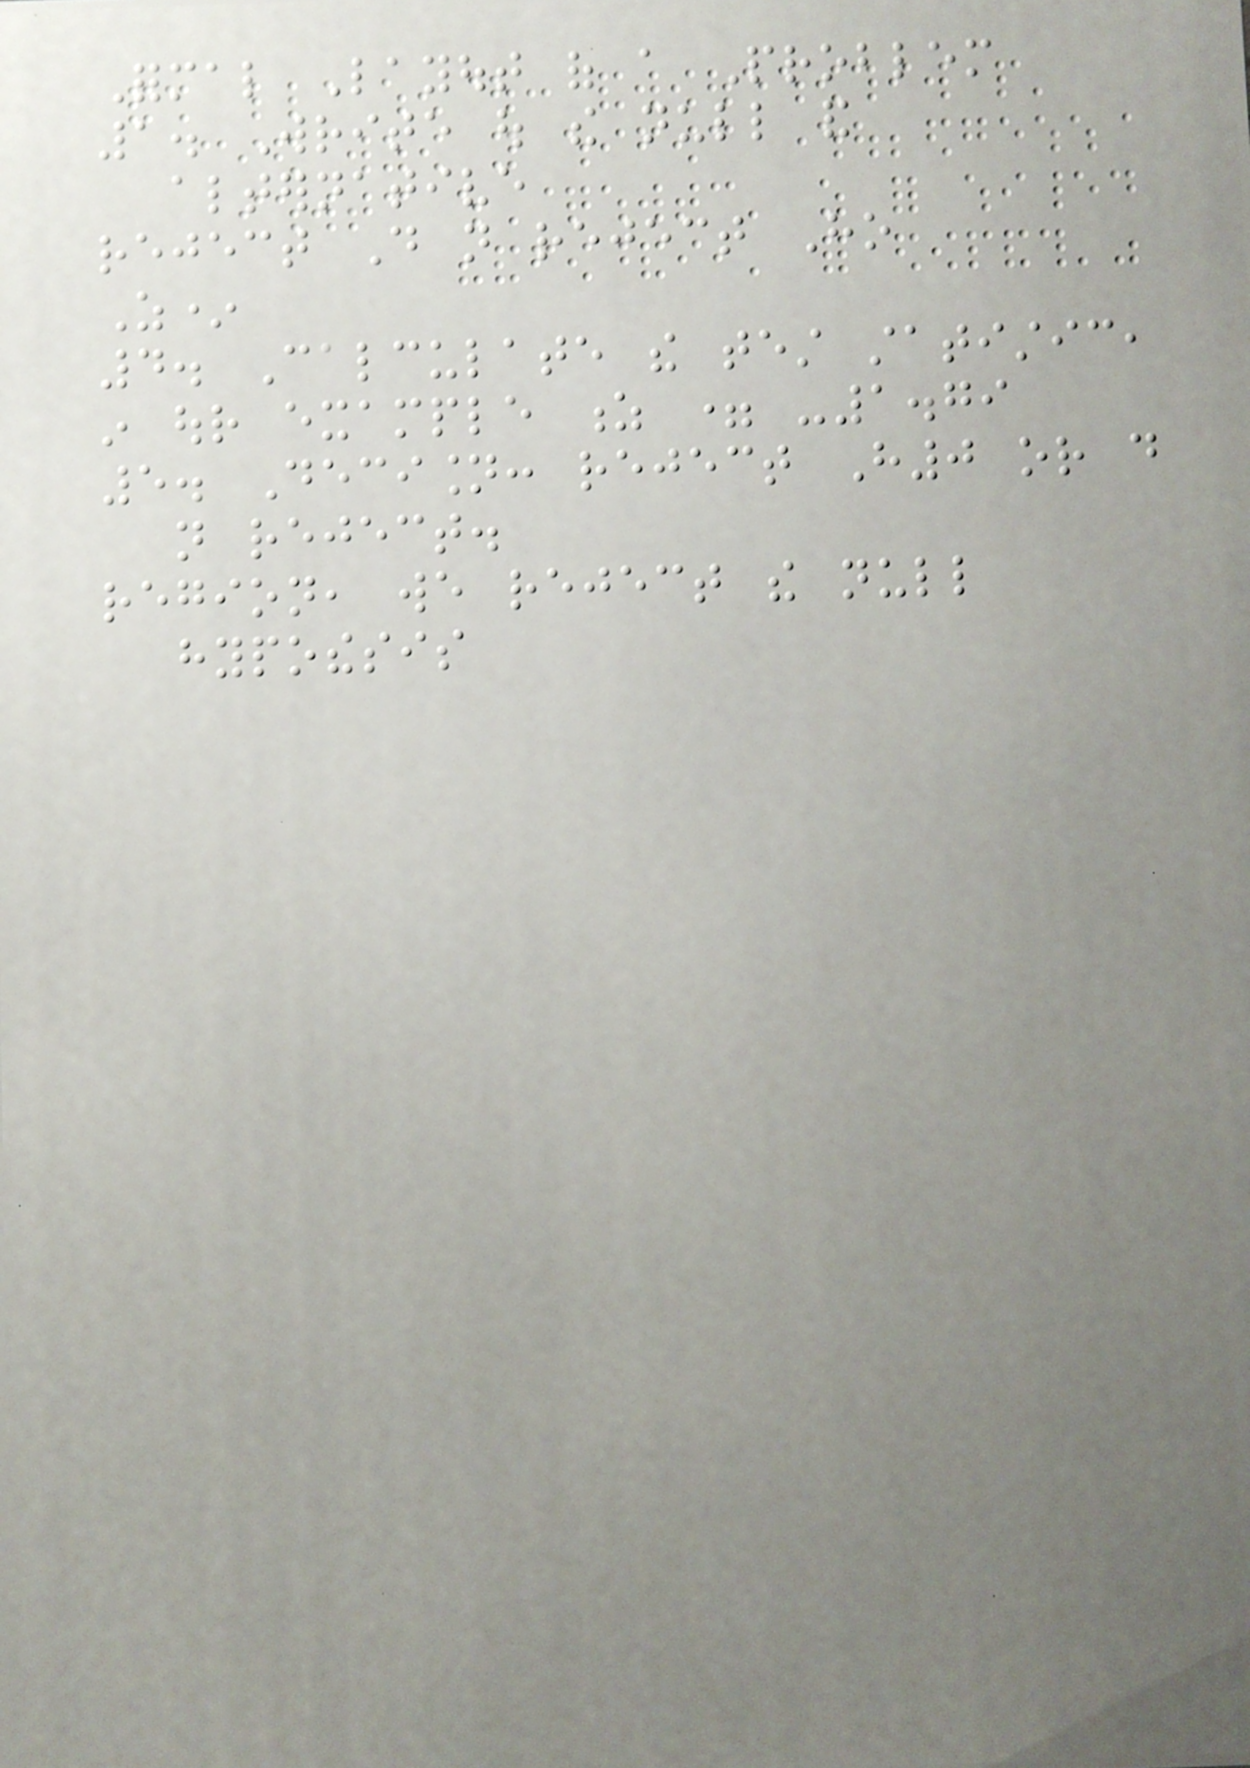Formal Layout of a Problem
1. Write out the null and
alternative
reject Do not reject Ho
Z*
4. Calculate the test statistic,
in our example z = -1.79
5. Decision: reject H0 or do
not reject.
region, we reject the null
hypothesis
